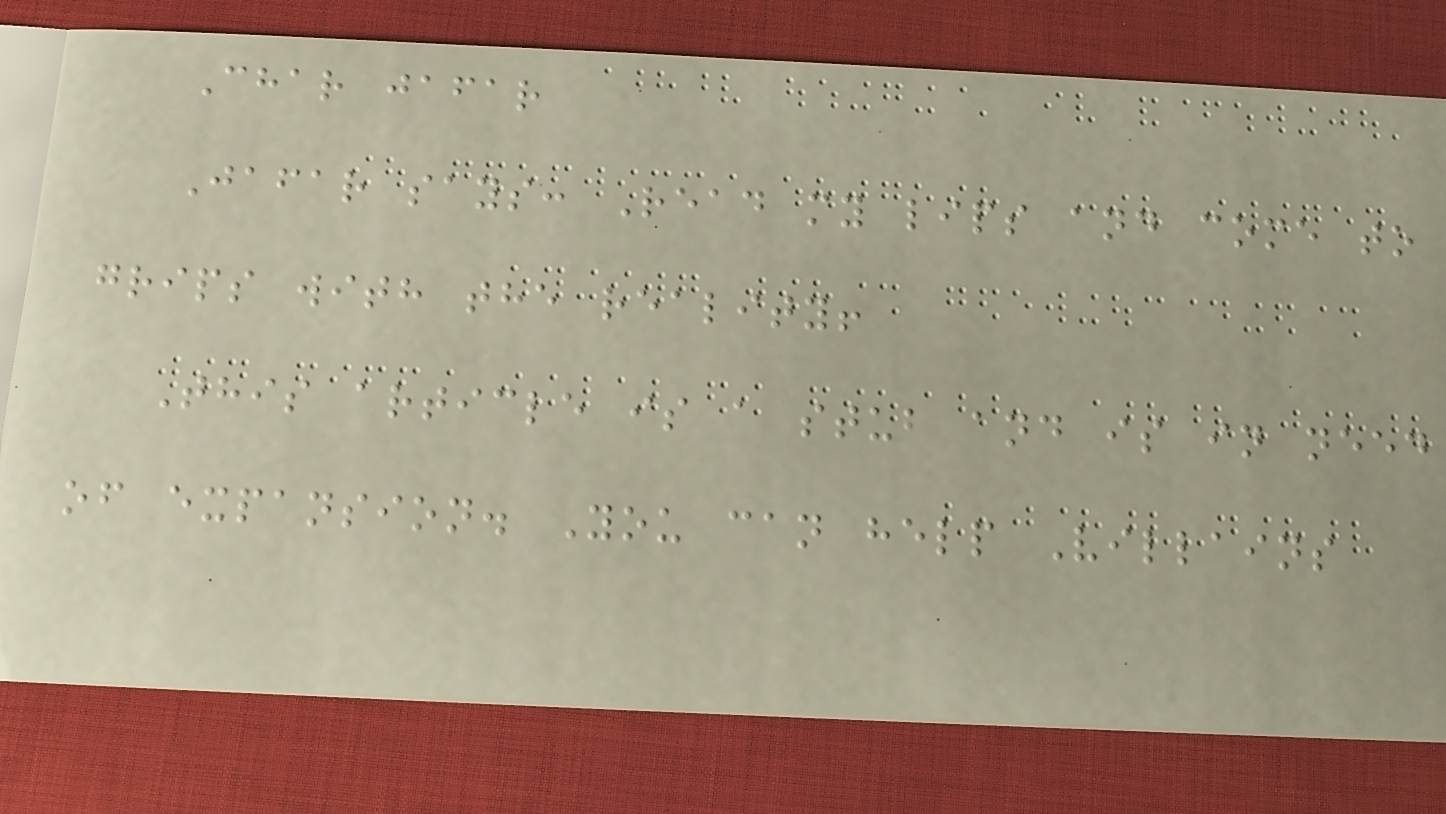Char jafar
Jafar says: Read my lips and come to
grips with the reality!
This article is a stub and is in need
of expansion. You can help Villains
